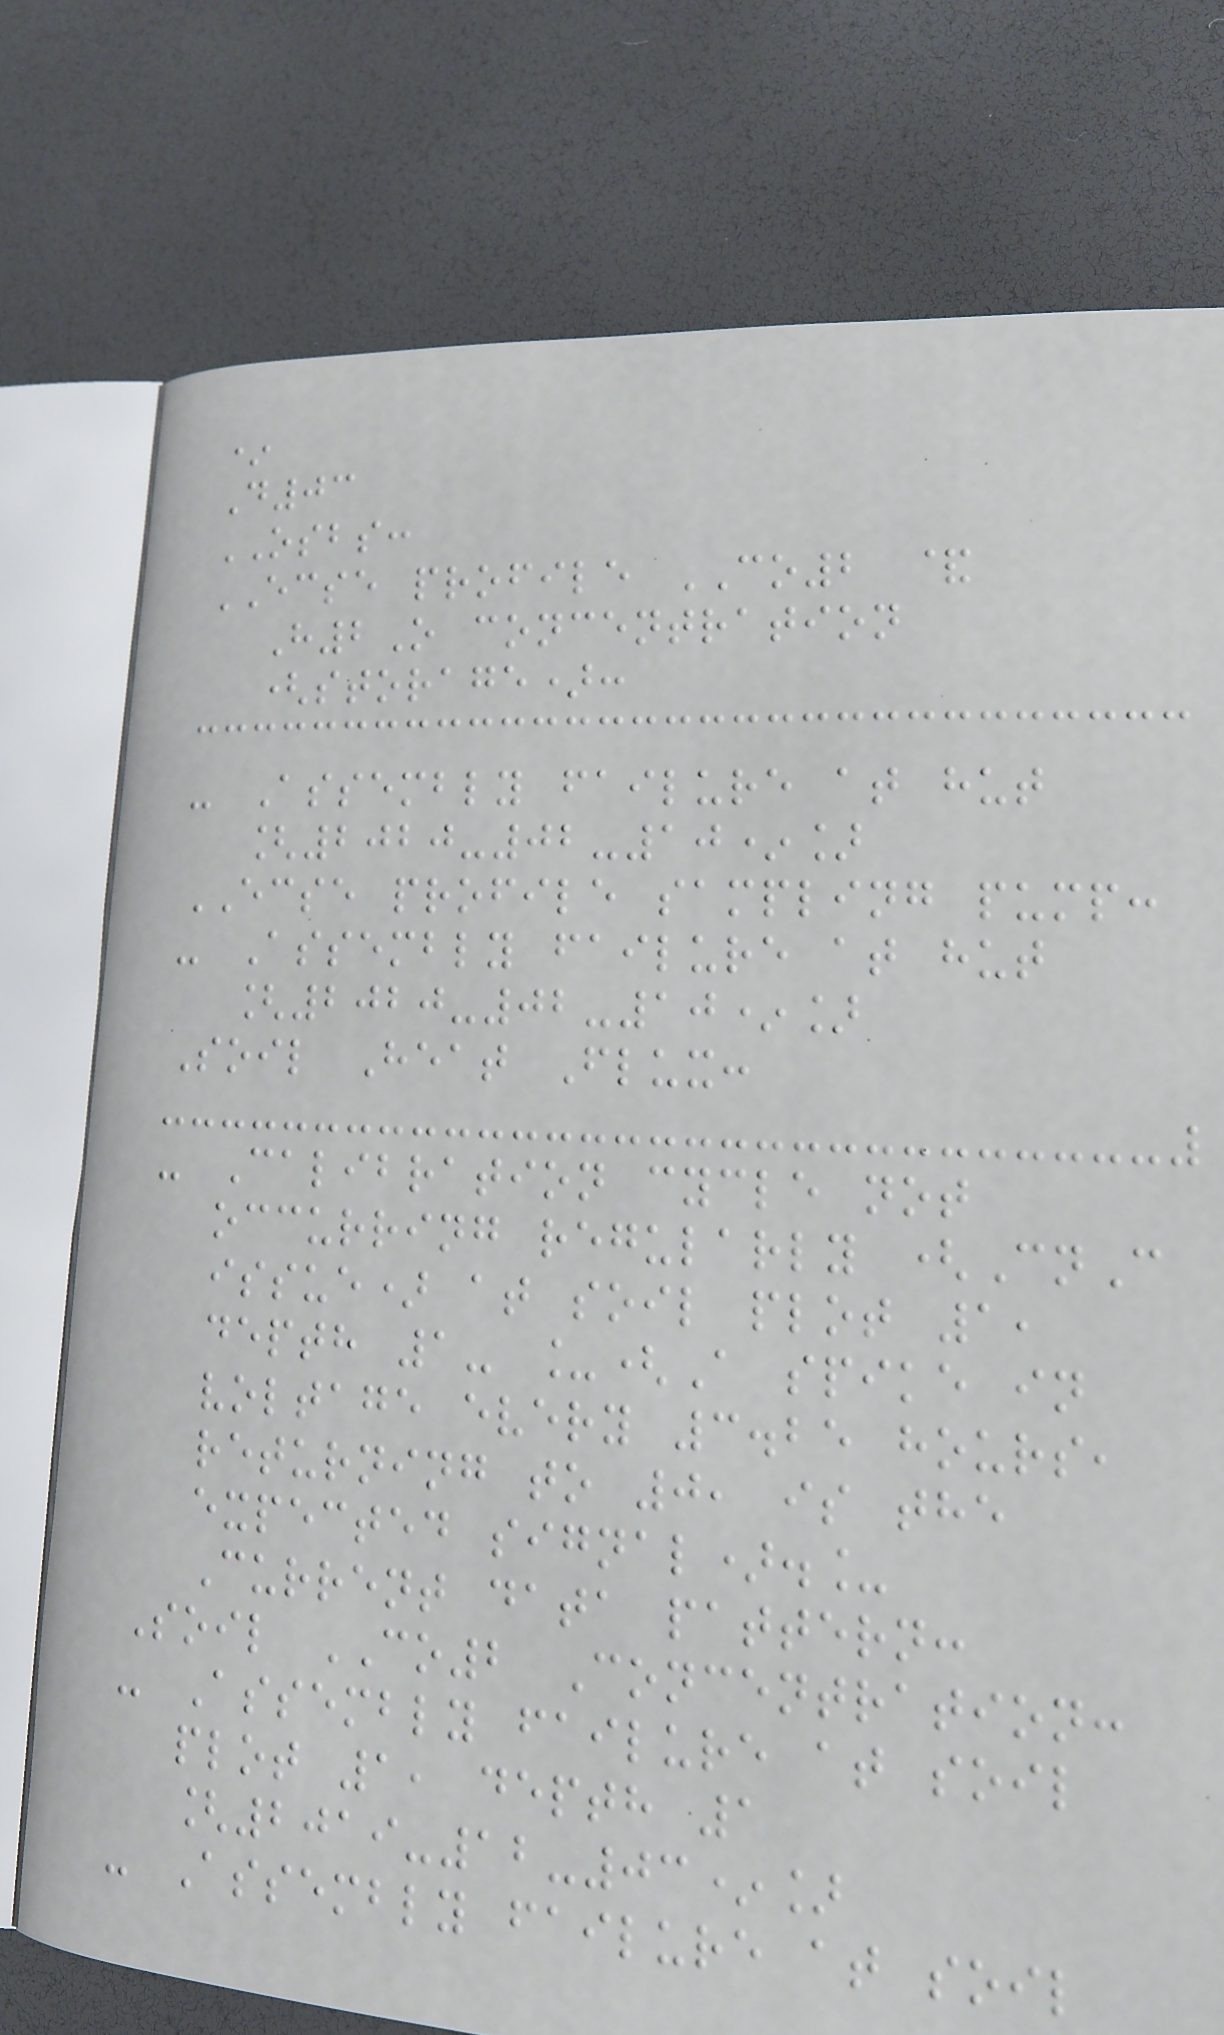*
D03
OSBS:
ECSE profile CO2 &
H2O concentration
(storage):
- Assembly failure at hut
[2020-02-10*]
ECSE profile sampling pump:
- Assembly failure at hut
[2020-02-10*]
Soil Heat Flux:
- Calibration cycle not
occurring regularly (CnC
issue) at soil plot 1,
depth 1- _(A spike in
voltage every 3.25 hours,
returning to 0, is the
expected signal)._
Current data pattern:
Soil CO2 Concentration:
- Assembly failure at soil
plot 1, depth 1
[2019-12-03*]
- Assembly failure at soil
